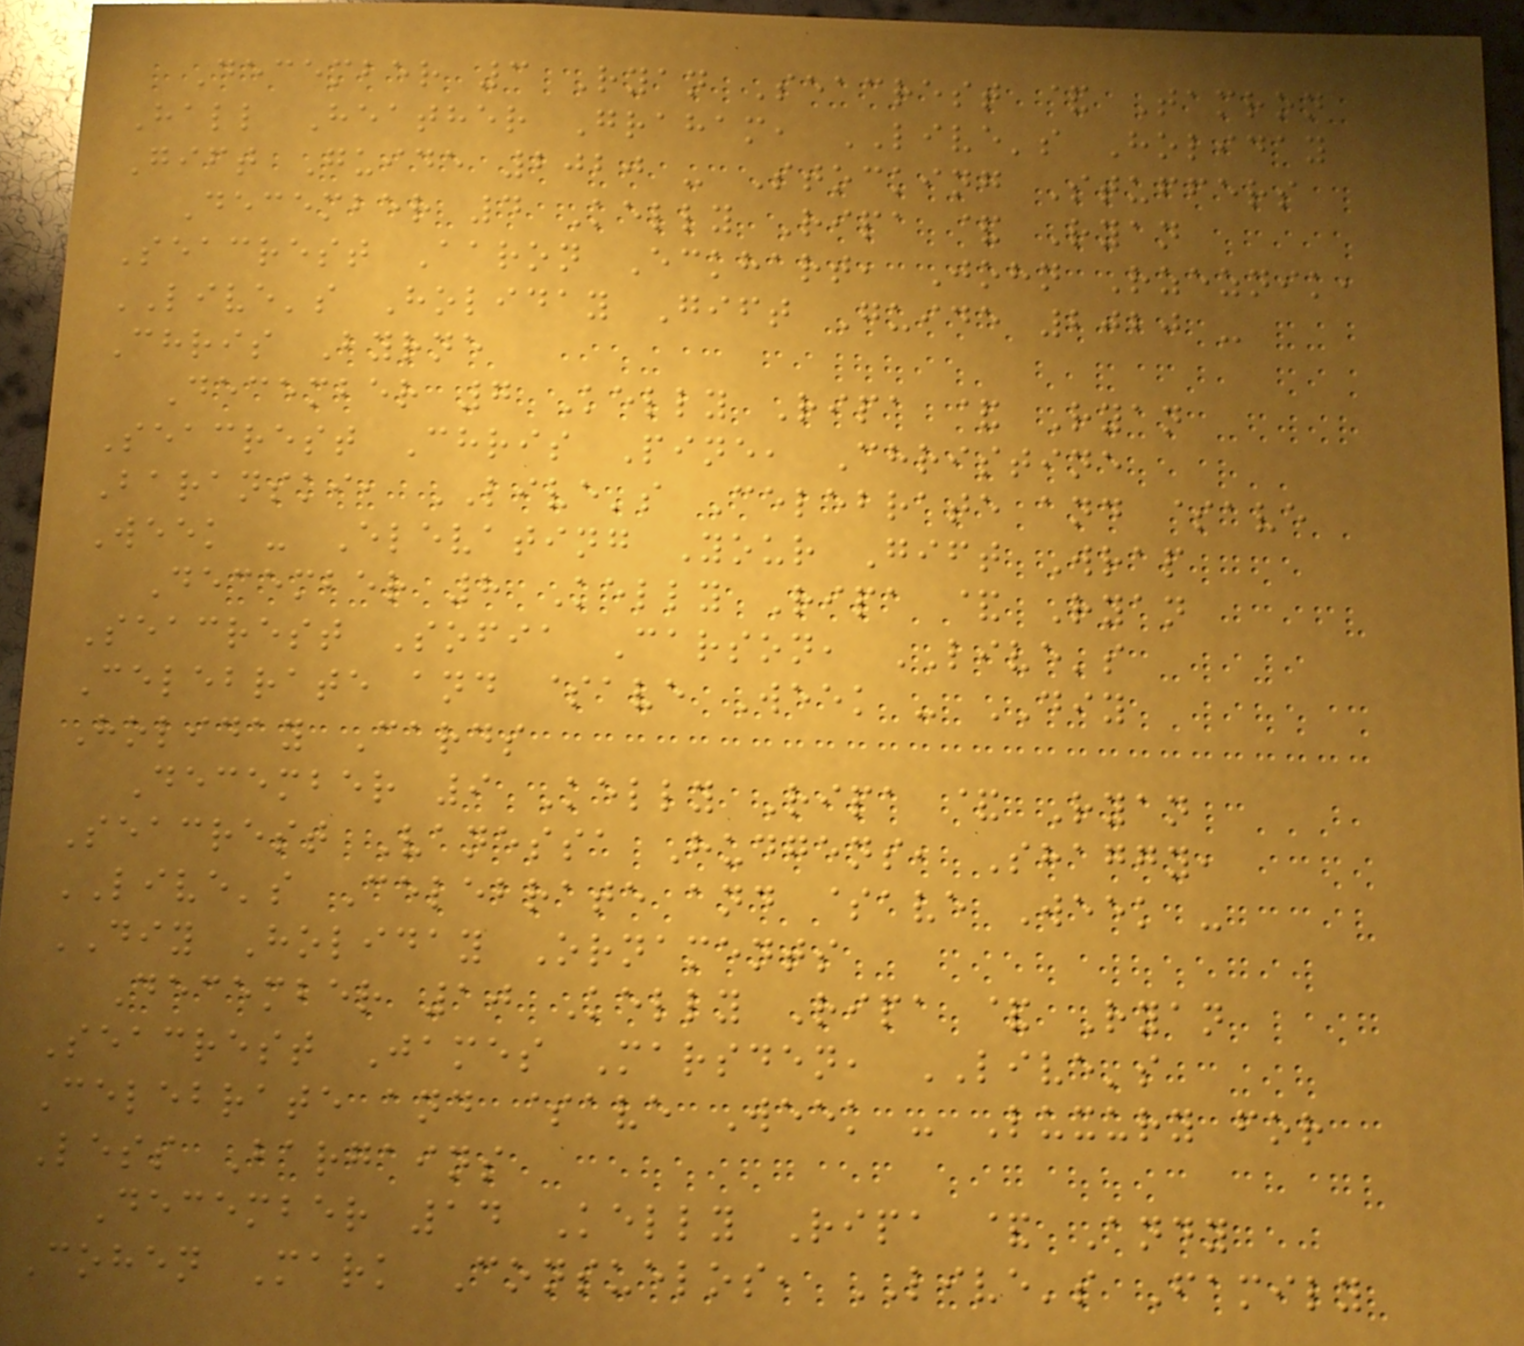December 3 Ryan Seacrest & Tamron
Hall Heather Graham, LIVE's Holiday
Gift Guide 2020 - Stocking Stuffers
December 4 Kelly Ripa & Ryan
Seacrest Aaron Eckhart, John Rzeznik,
LIVE's Holiday Gift Guide 2020 -
Chris Byrne
December 7 Kelly Ripa & Ryan
Seacrest Chris Pine, Christine
Baranski, LIVE's Celebrate and $ave
Week - Elevating Your Gift Wrap
December 8 Kelly Ripa & Ryan
Seacrest Sofia Carson, LIVE's
Celebrate and $ave Week - DIY
Holiday Cards
December 9 Kelly Ripa & Ryan
Seacrest Vanessa Hudgens, Shaggy,
LIVE's Celebrate and $ave Week -
DIY Holiday Ornaments
December 10 Kelly Ripa & Ryan
Seacrest James Marsden, LIVE's
Celebrate and $ave Week - Luxury for
Less Bargains
December 14 Kelly Ripa & Andy
Cohen Mark Consuelos, LIVE's Family
